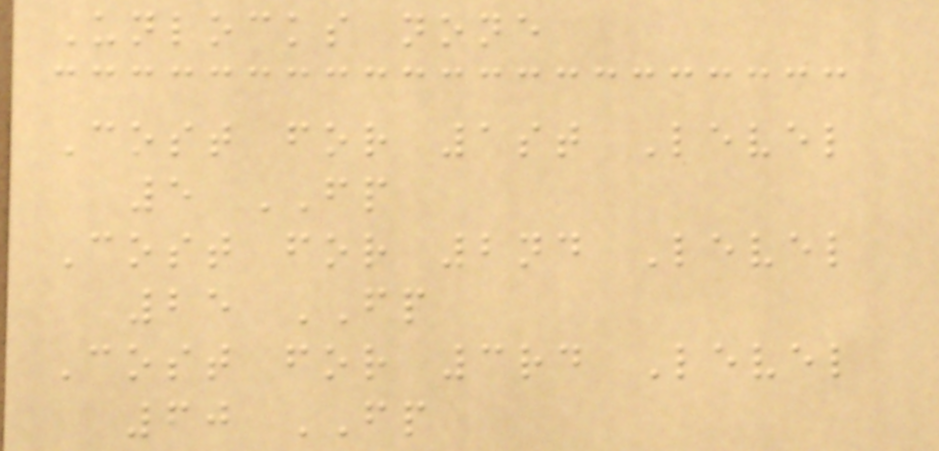Unlocks none
Cost for 1st Level
5 FP
Cost for 2nd Level
25 FP
Cost for 3rd Level
60 FP
